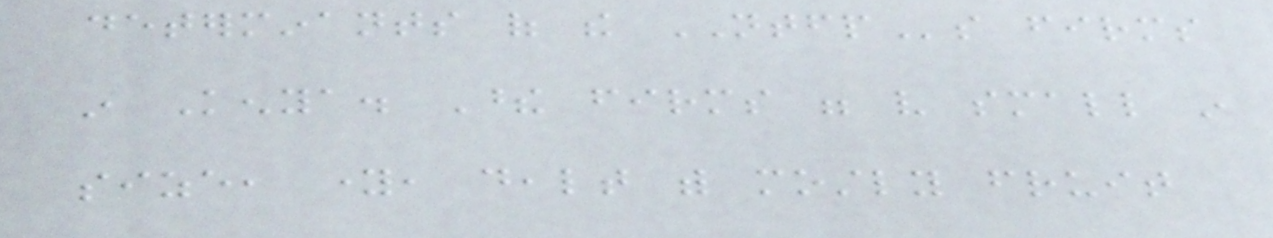determinants of the NTFPs firms
in Kenya. These firms were very small in
size, young, dealt with mostly fruit
